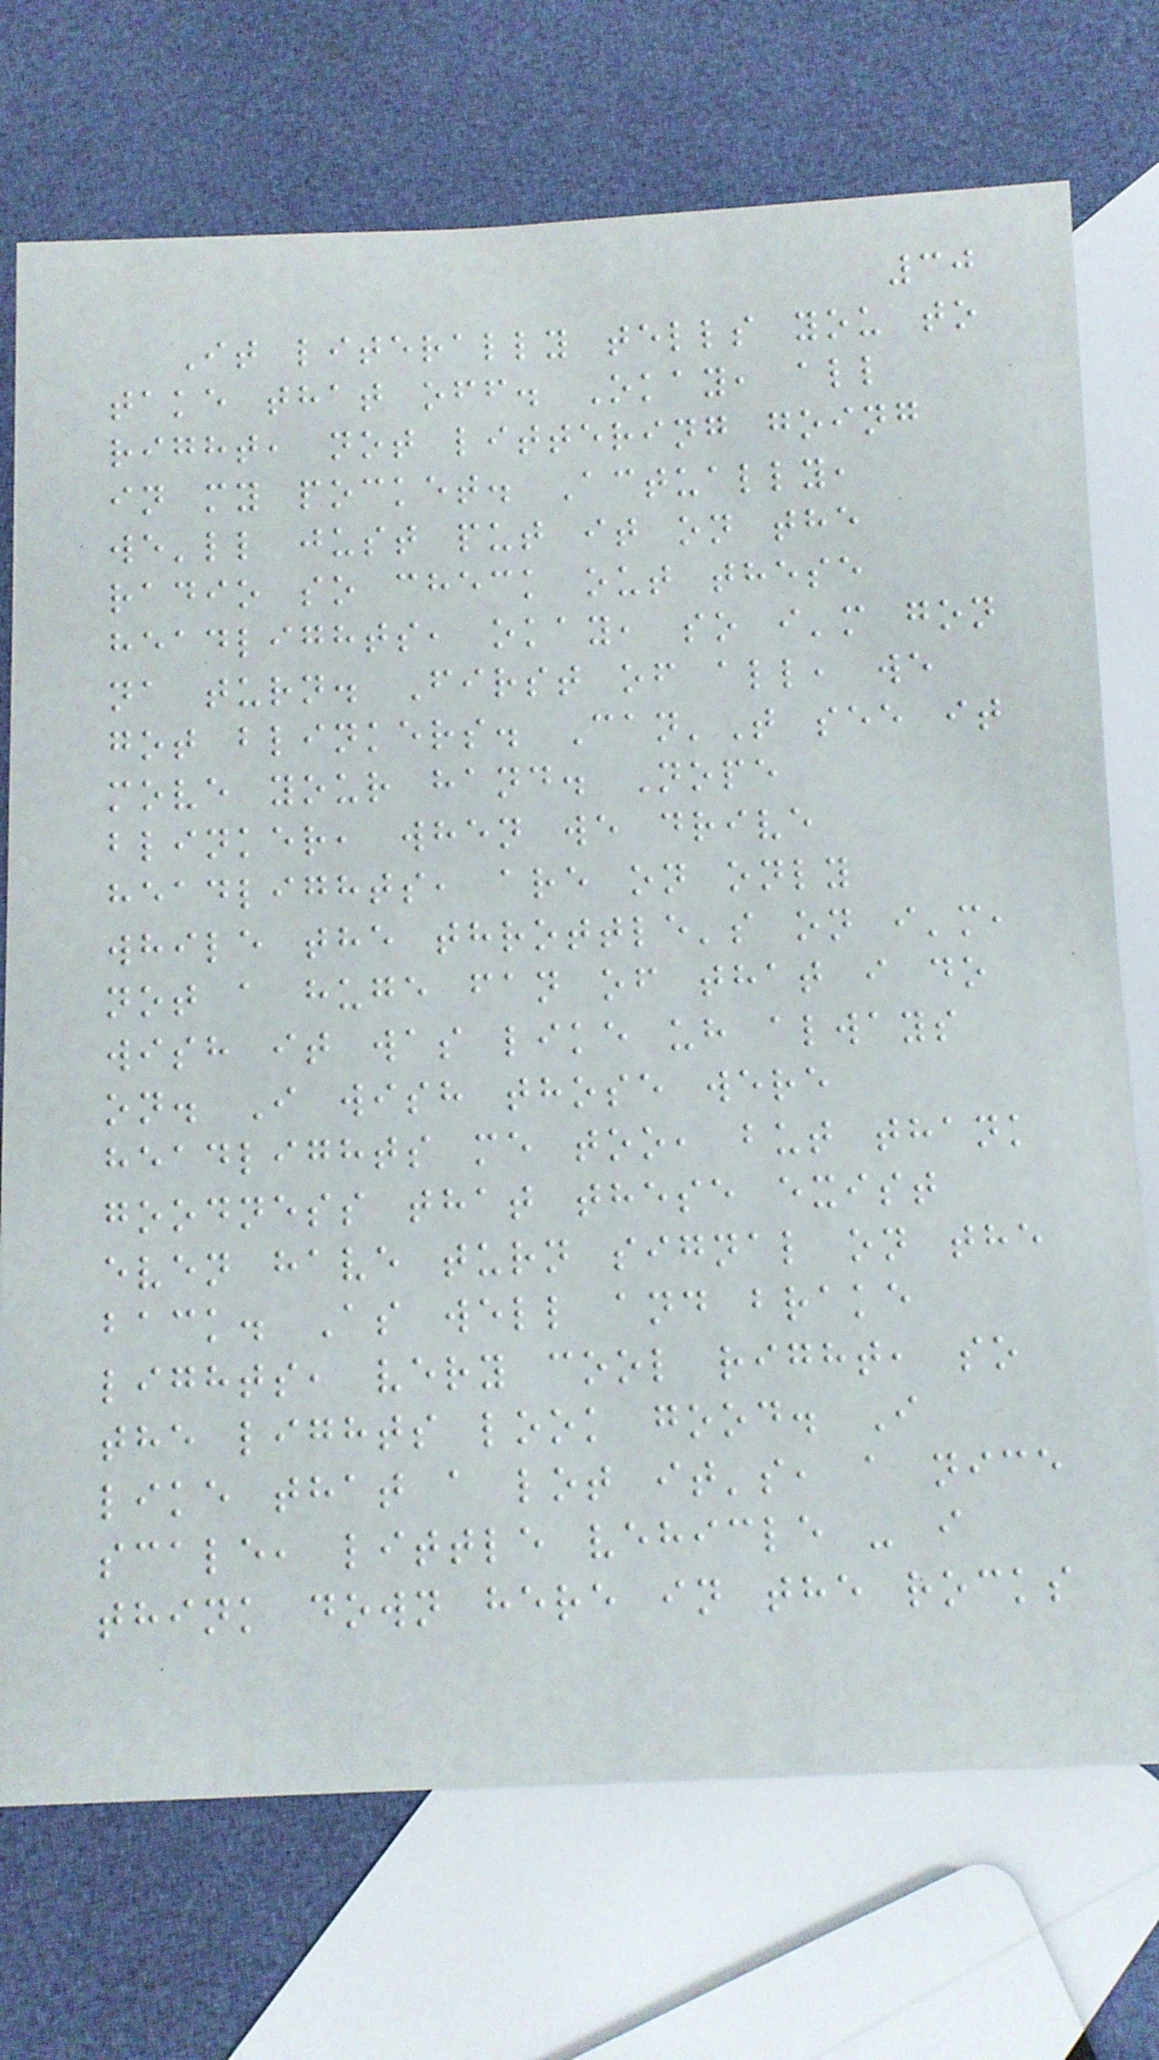30
It literally tells you to
take that off. Okay, all
right, not littering going
in my pocket. Actually,
we'll just put it on the
radio so check out these
headlights, okay, so i'm gon
na turn. First of all, we
got blinkers. Can'T see it
move your hand. Nope
blinker, when we drive
headlights, are on only
while the throttle's on i'm,
not a huge fan of that i do
wish it was like uh always
on. I wish those were
headlights me too, but thank
goodness that these exist
even have turn signal on the
back. As well and brake
lights, very cool right, so
the lights look good. I
like that a lot it's, a nice
scale, little vehicle - i
think down here in the rocks
